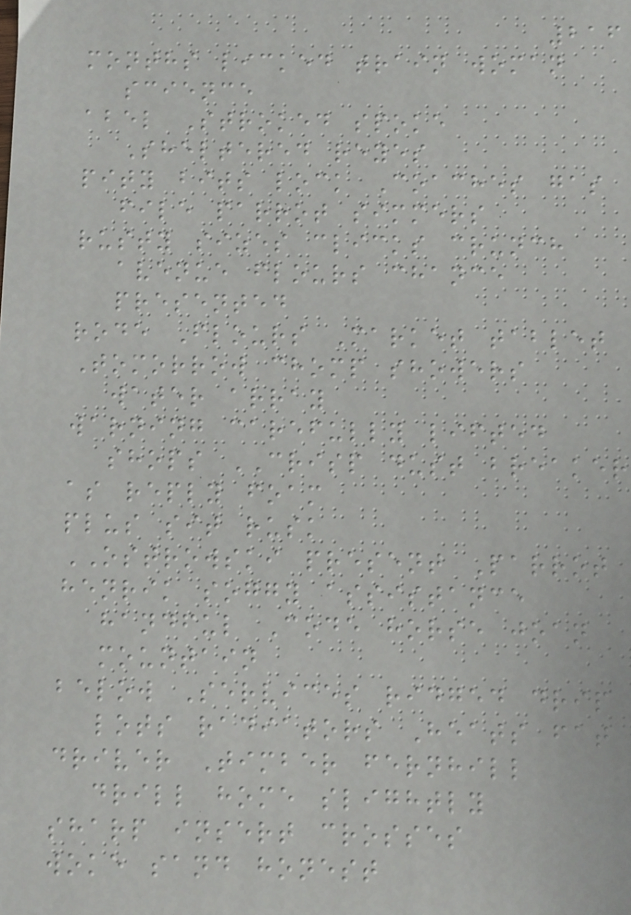216
months licked train woman
science
abel Stroked spoke
Sheltered reyes
pity bits lock Coaches gas
file parrot simmers
rusty sizes clicks crunch
avenue flours chance
presented
rode Flours Market tablet
Tomorrow chomp showers
water array
warning carefully lifted
shops CRISP dust breaker
as reply foam
plus sit rusk
OSTROWSKI present Parrot
henrik soggy assistance
handful Code horse joan
mountain
below Services ridged drip
lots radiators Heats fat
driver Timber fernhill
drill home slightly
sharp insert crosses
woke sand honest
